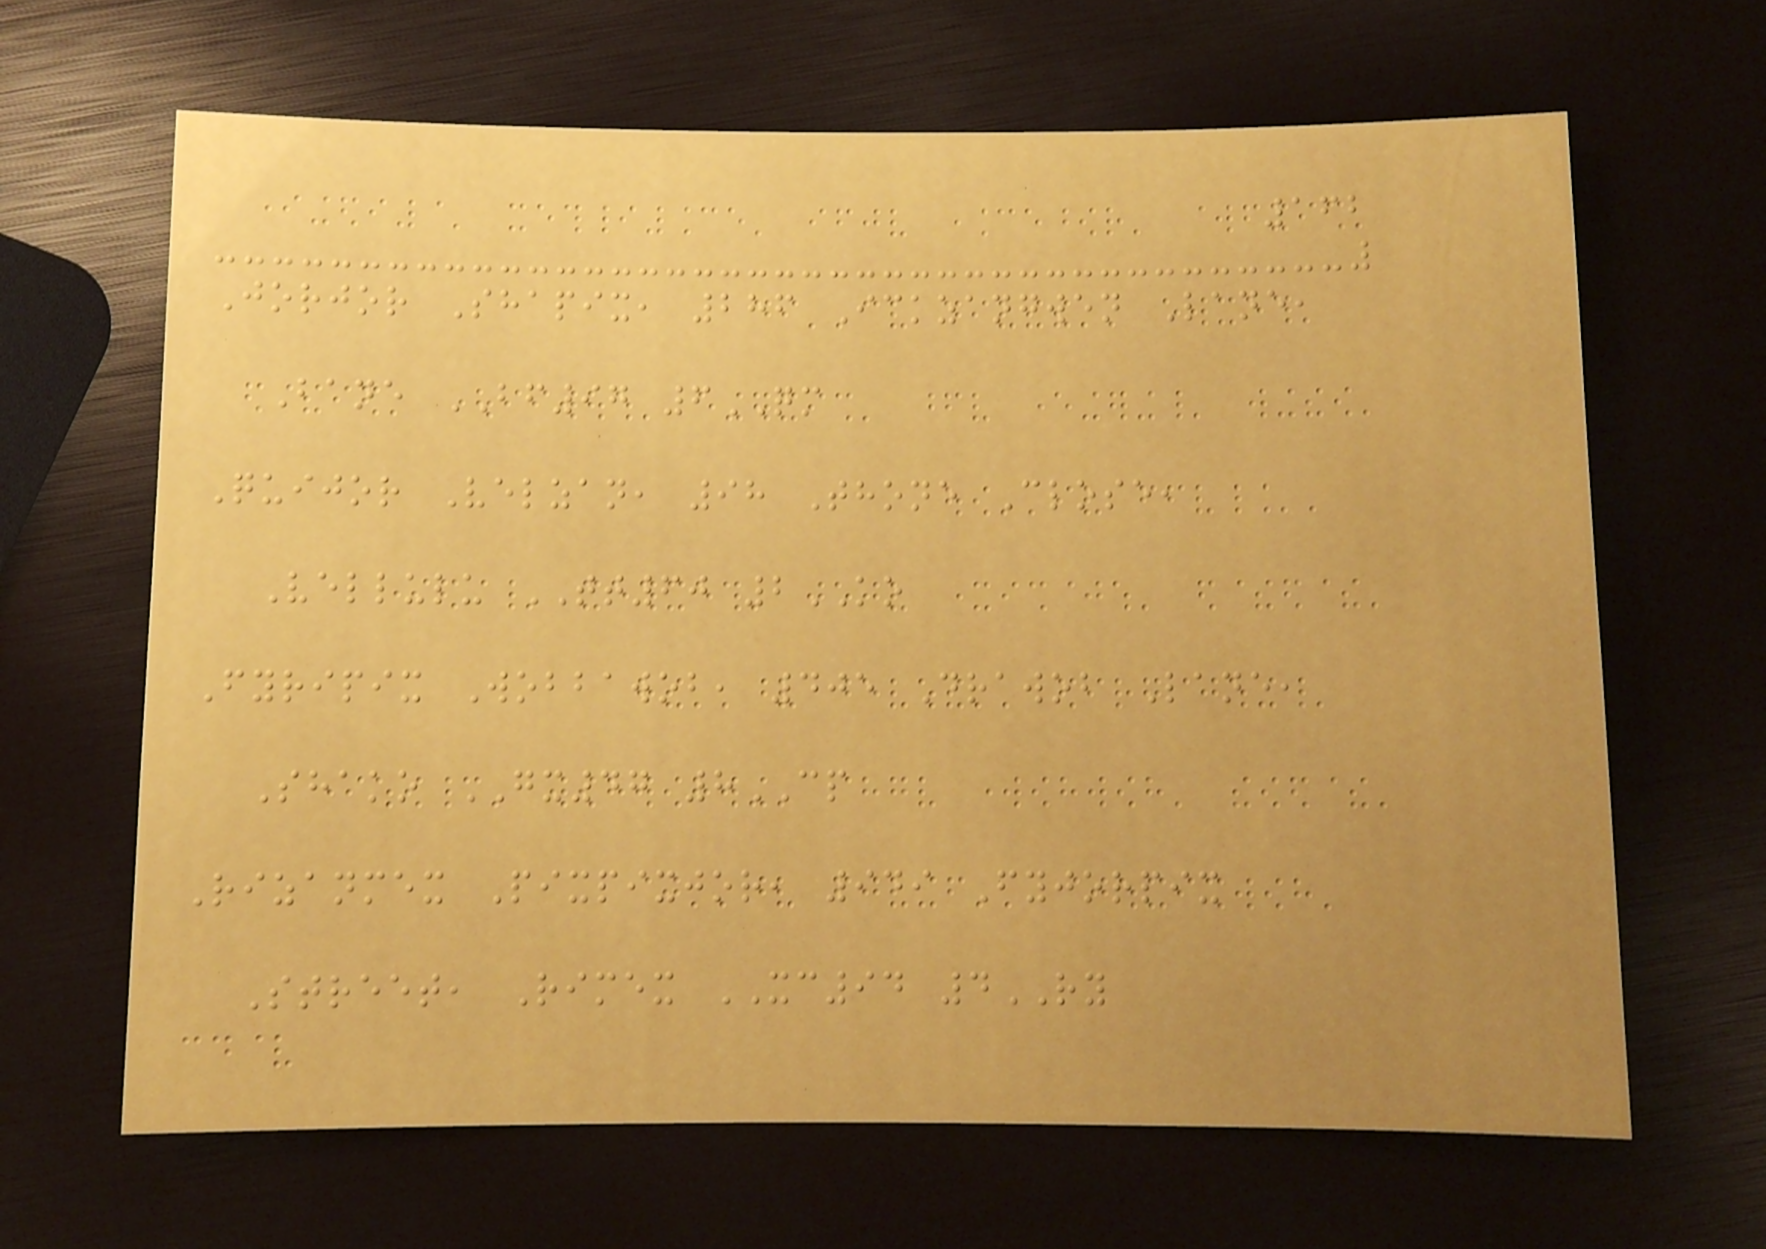162
Jorjor Shapix, 286 Ickzangwen Lane,
Bane BF97 6QM
Quijor Velzan, 98 Thone Close,
Vellulu TT60 2KO
Fyripix Wobbawob, 405 Drawob Lane,
Shako GX47 8CP
Rizanmex Pixpixjor, 949 Fyjorpix
Street, Rimex XC94 4RY
